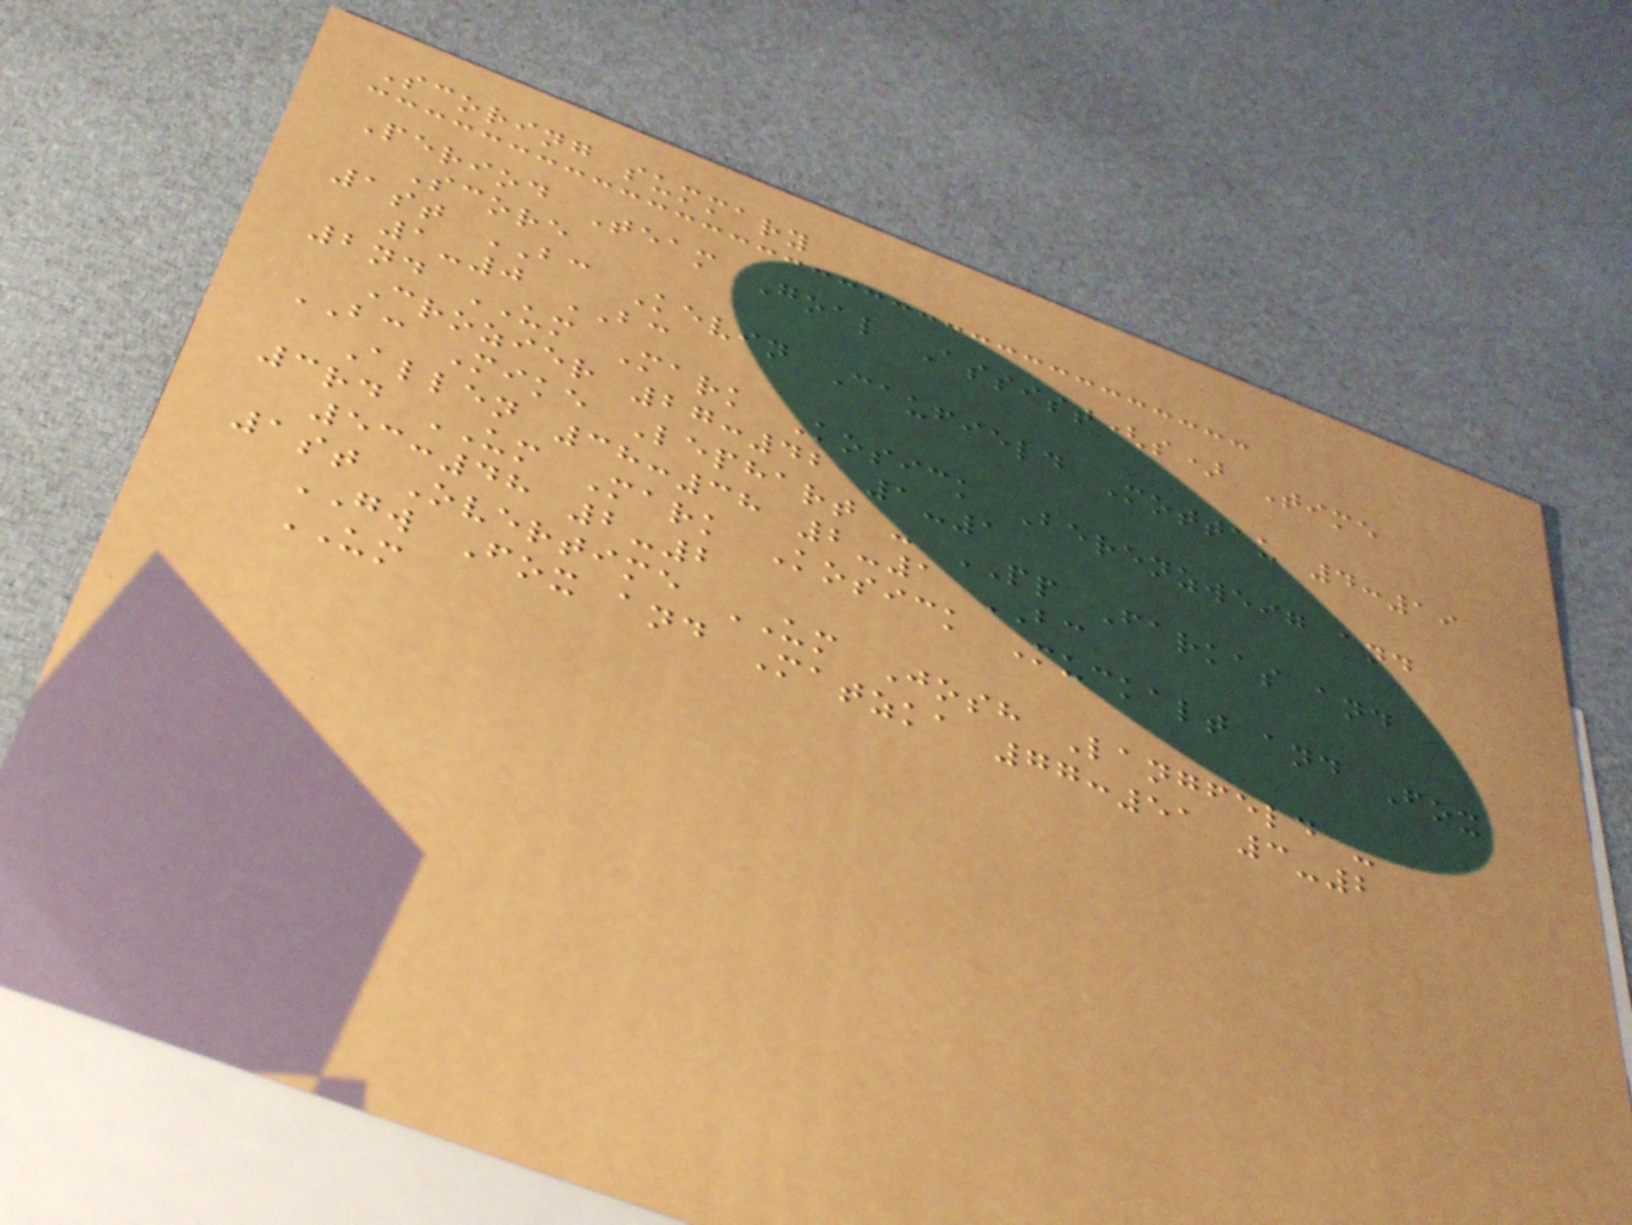Scoring summary
Period Team Goal Assist(s) Time
Score
1st BC Kevin Caufield Mottau 4:19
1-0 BC
2nd UM Mark Kosick Berenzweig and
Crozier 27:42 1-1
BC Mike Lephart - PP Farkas and
Allen 38:38 2-1 BC
3rd UM Mark Kosick Muckalt and Fox
53:48 2-2
1st Overtime UM Josh Langfeld -
GW Fox and Matzka 77:51 3-2
UM
